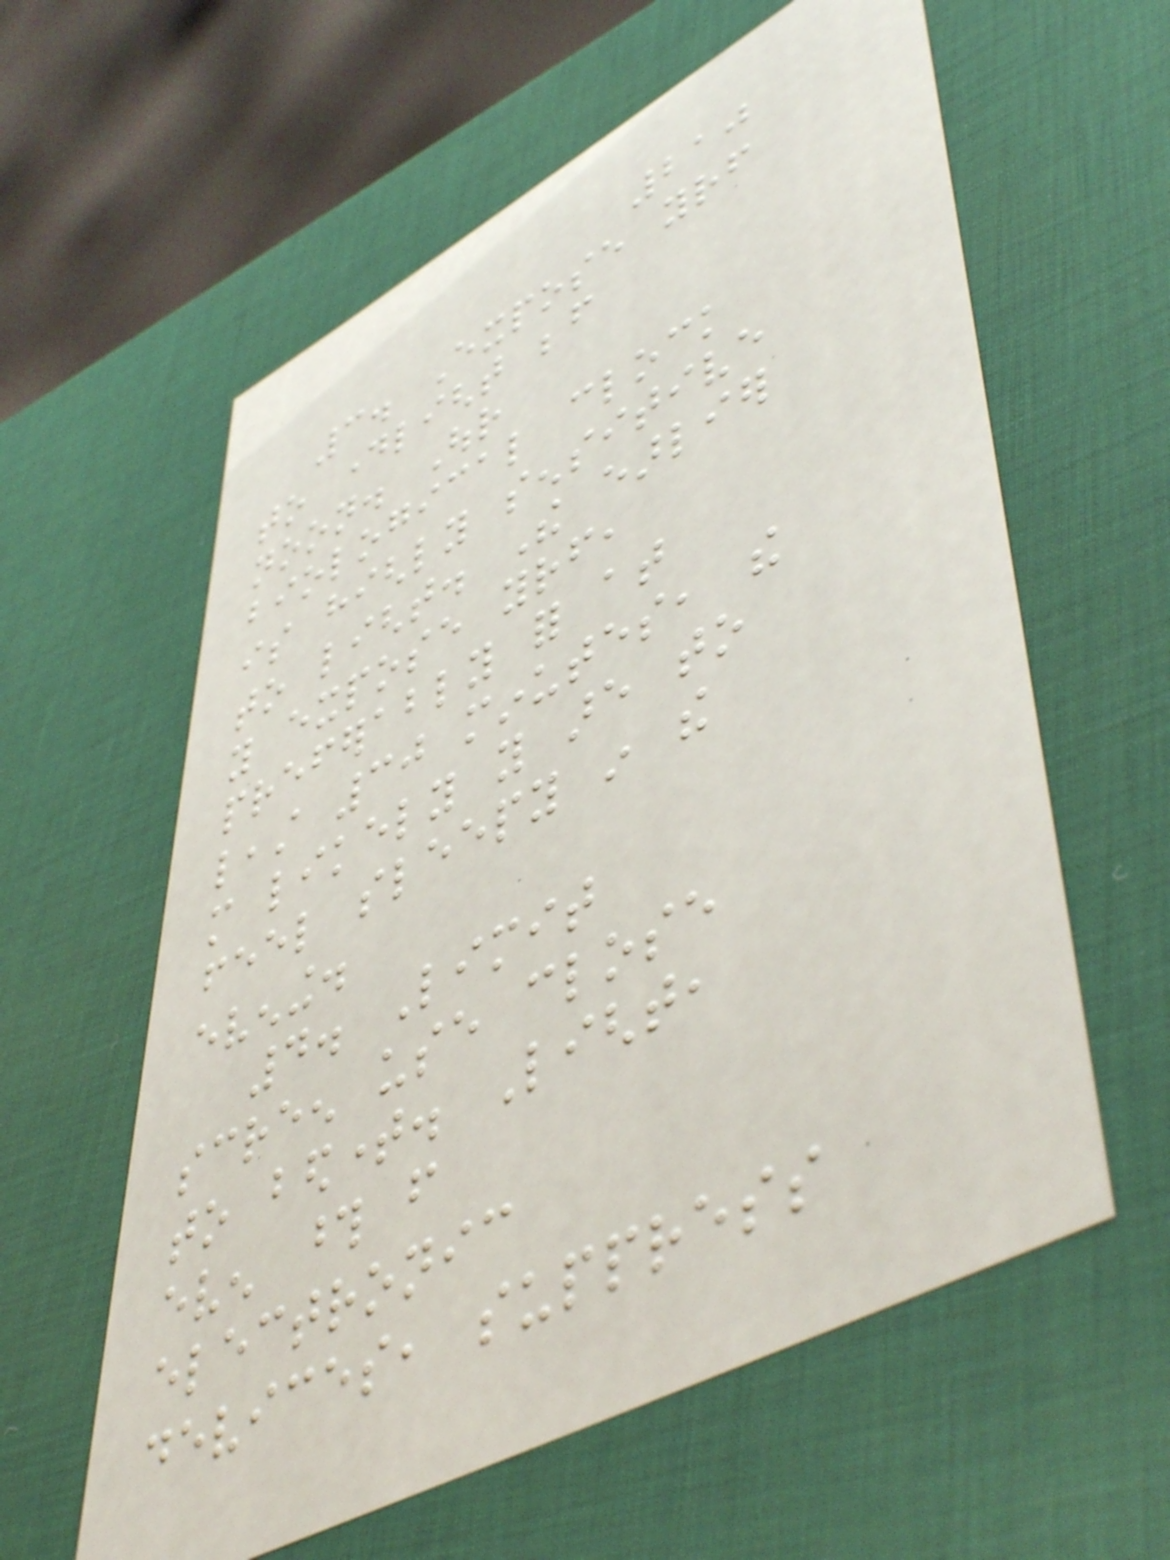210
3. Expose yourself
to daylight before
noon. Our
biological clock
is highly sensitive
to light. The earlier
you expose yourself,
preferably for at
least 30 minutes, the
more likely you are to
feel sleepy in the
evening.
4. Limit
screen use close
to bedtime. Light,
even those from
electronic
devices, suppress
